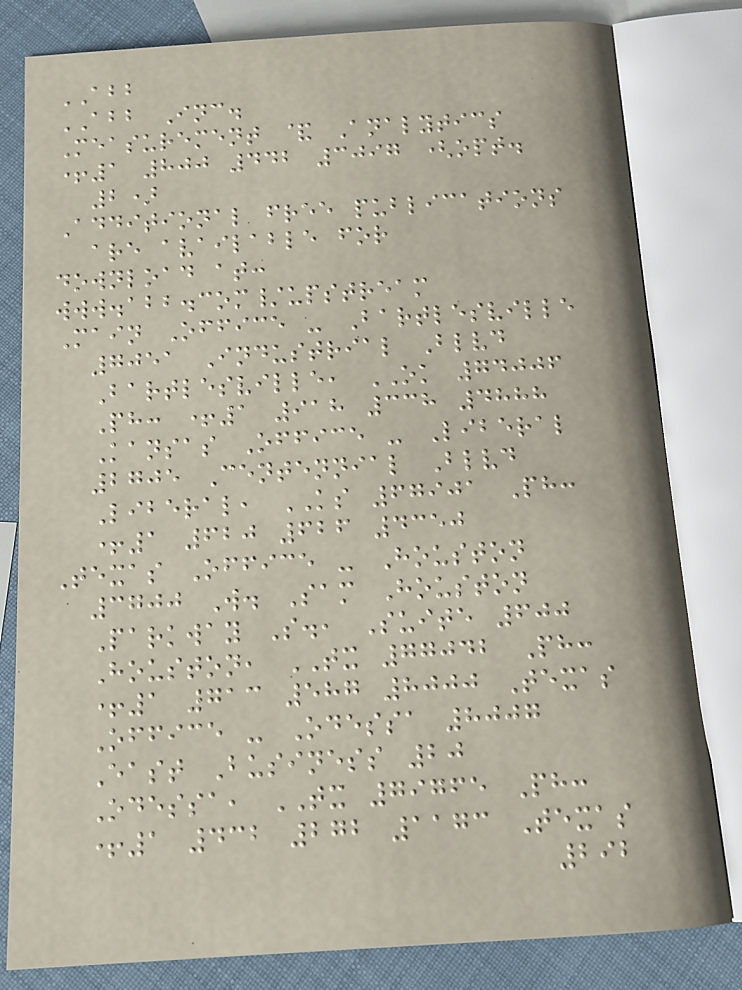ABB
ABB Inc.
Measurement & Analytics
+1 800 442 3097 (opt.
2)
Additional free publications
are available for
download at:
www.abb.com/upstream
Main Office - Bartlesville
7051 Industrial Blvd
Bartlesville, OK 74006
Ph: +1 918 338 4888
Kansas Office - Liberal
2705 Centennial Blvd
Liberal, KS 67901 Ph:
+1 620 626 4350
Texas Office - Houston
3700 W. Sam Houston
Parkway S., Suite 600
Houston, TX 77042 Ph:
+1 713 587 8000 Texas
Office - Odessa 8007
East Business 20
Odessa, TX 79765 Ph:
+1 432 272 1173 Texas
292
